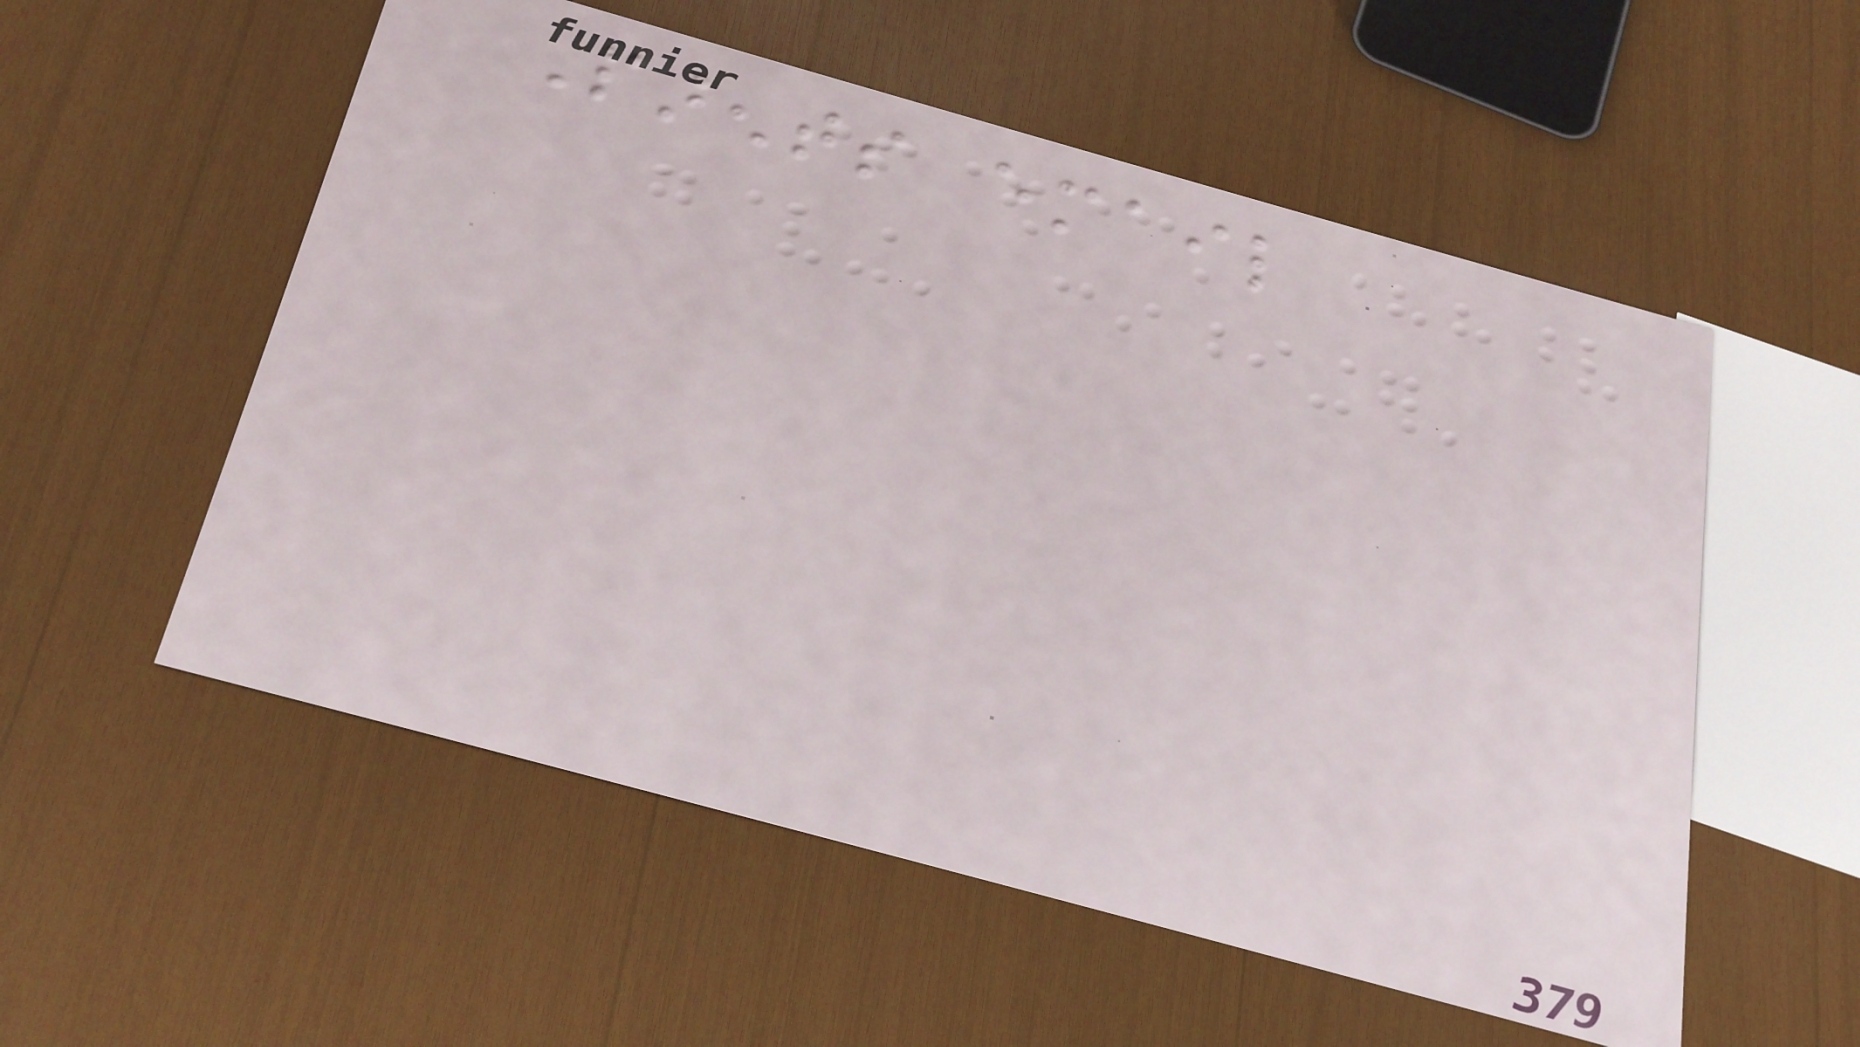Parents email
